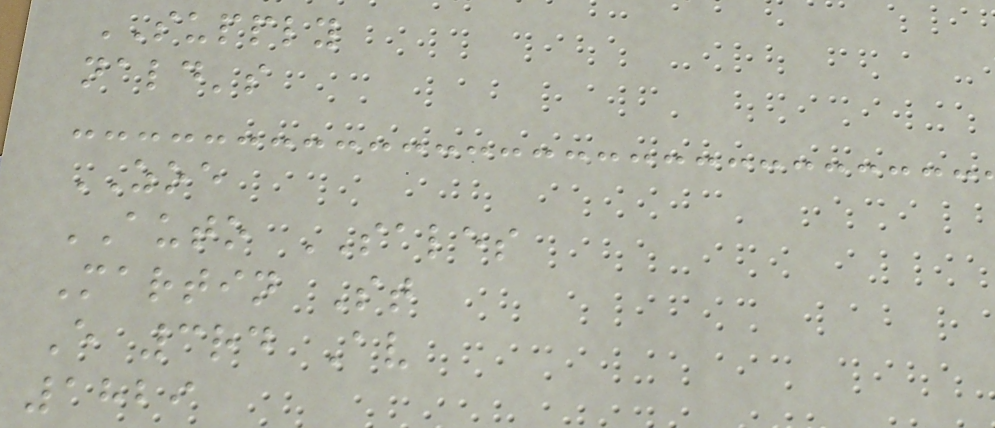SUPPLY
nald's
ZOE
AUTO SALES
Martin St
E 3rd Av
1829
